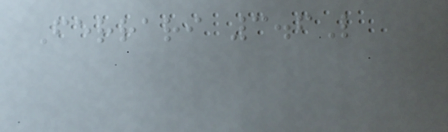Ferrari 3.6L
